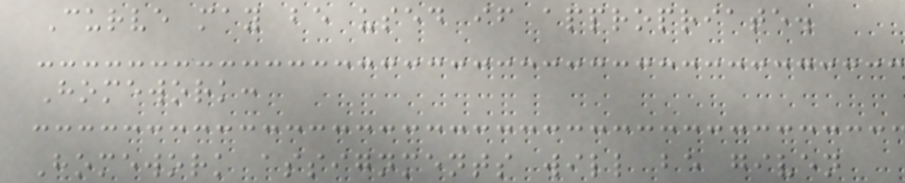Curve may be used if appropriate.
Homework:
Homework assignments will be given
